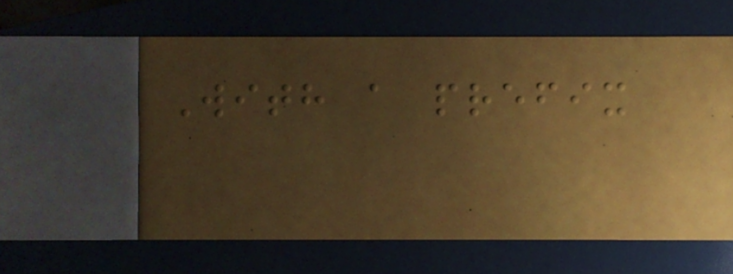With a prefix
